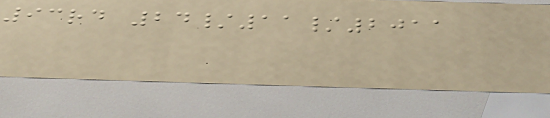93rd 24/11/2011
